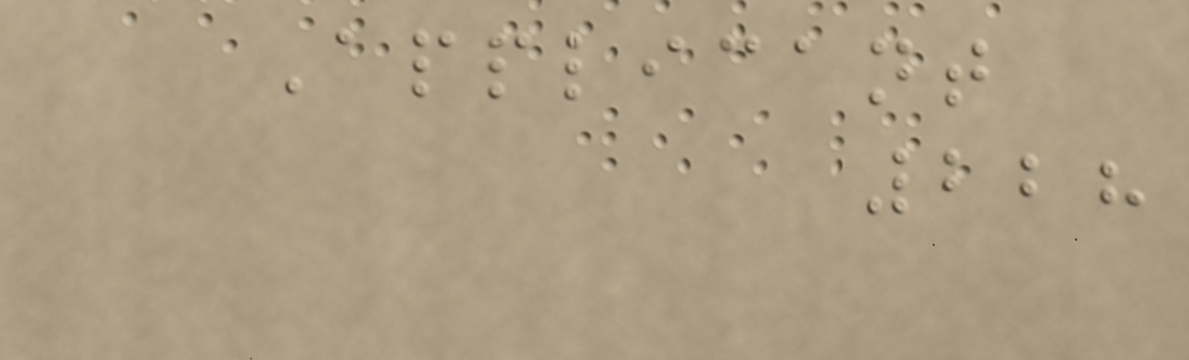Applicant
228
